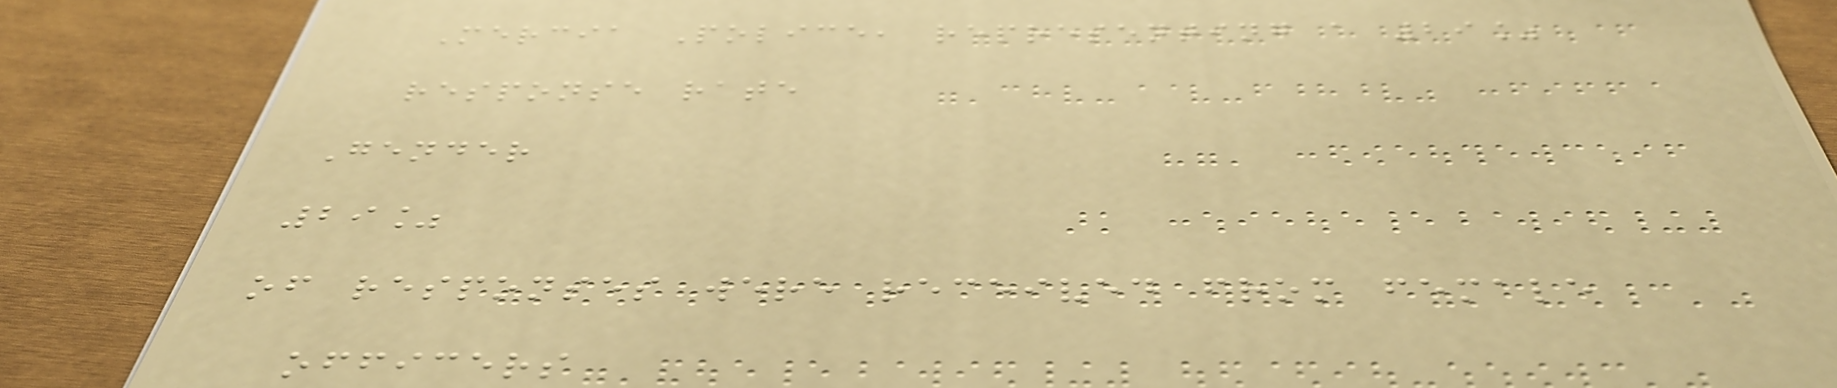Mercia Police, representing a 29%
response rate
Gender
29%
of responses were received from female
officers
